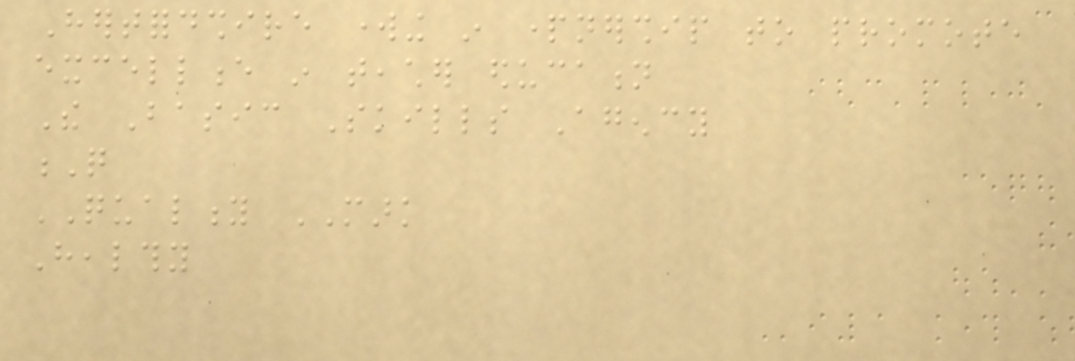Hertfordshire working in partnership to promote
excellence in teacher education
The Basic Skills Agency
Q
QUALITY MARK
Healthy
